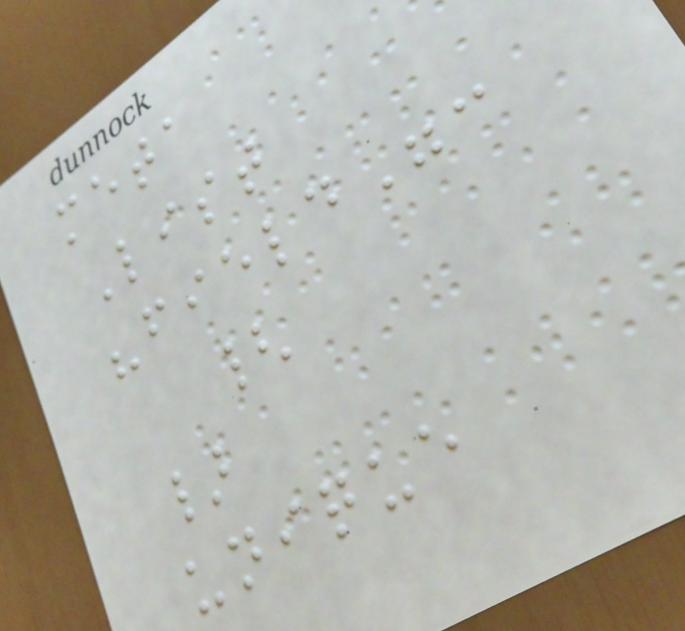meta
List
"field":
{
}
unique
